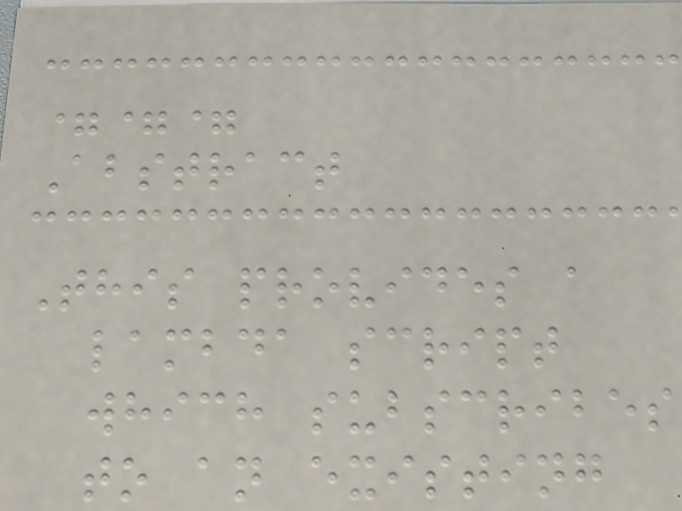===
Abstract
This provides a
lambda script
which subscribes
to an existing
